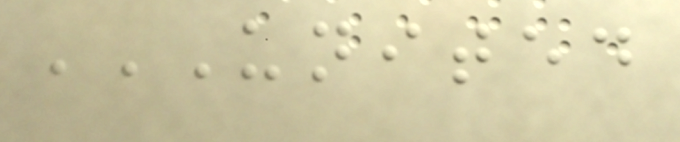UNITED
